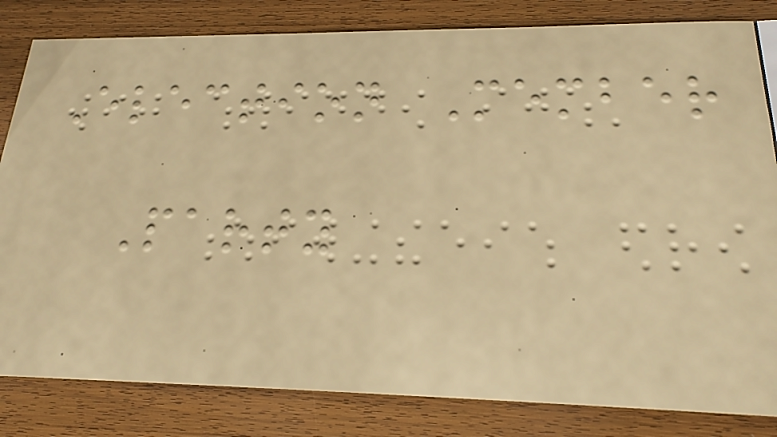Election Member
Party
